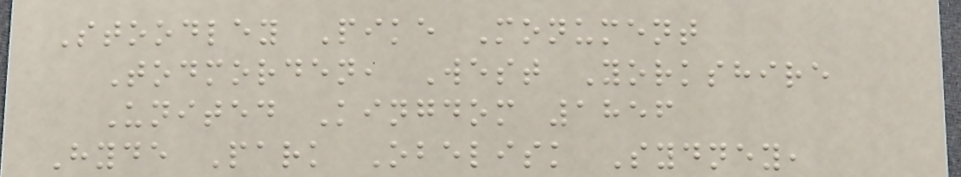Stoodley Pike Monument
Todmorden, West Yorkshire
United Kingdom 1856
Hyde Park Obelisk Sydney,
